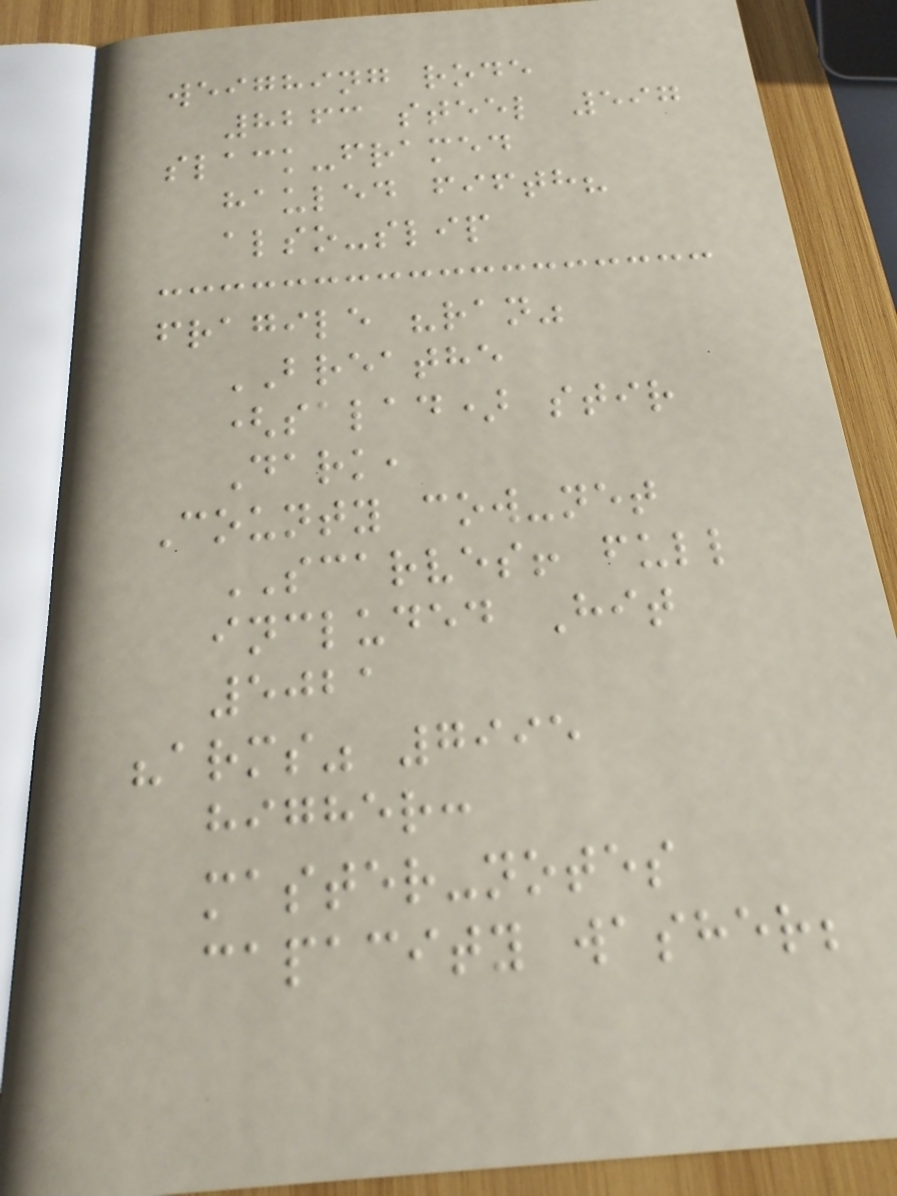weighing rode
8263 steel 597
slack-framed
hauled fifth?
also-slip
fragile "ran"
BREATHE
(salad) stir
Dark,
County cow-net
SCARVES! full
included Hit
5021
"arms" 7995
higher:
master-notes
capacity washer;
